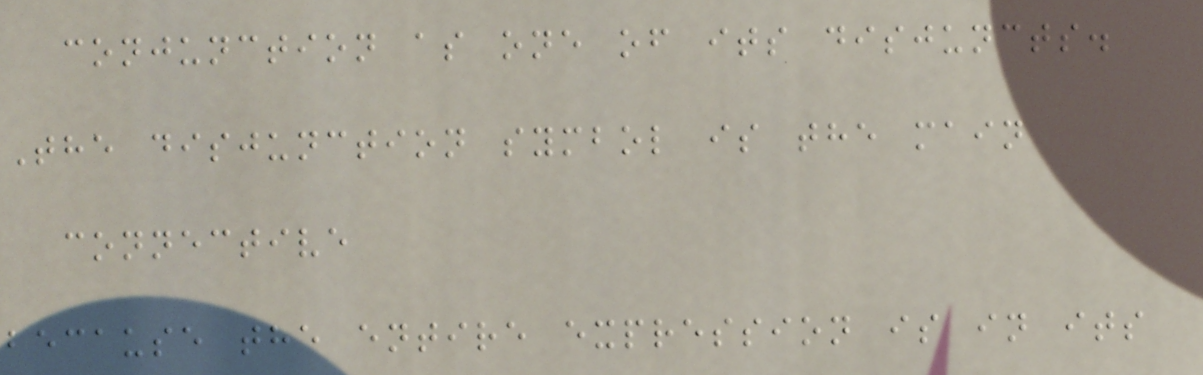conjunction as one of its disjuncts.
The disjunction symbol is the main
connective
because the entire expression is in its
